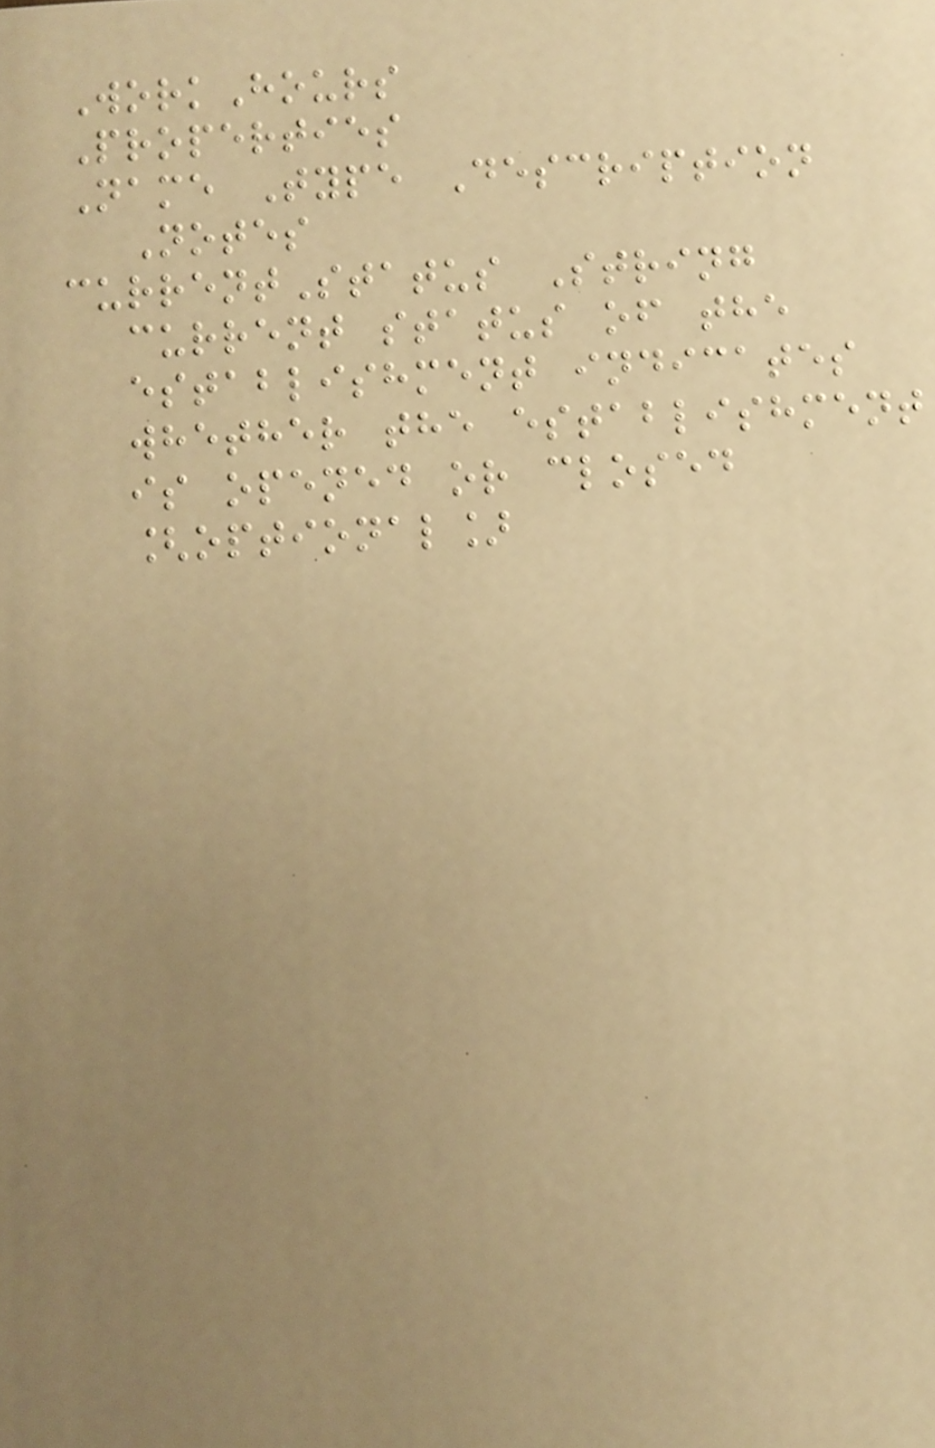WorkHours
Properties
Name Type Description
Notes
currentStatus String
current status of the
establishment indicates
whether the establishment
is opened or closed
[optional]
